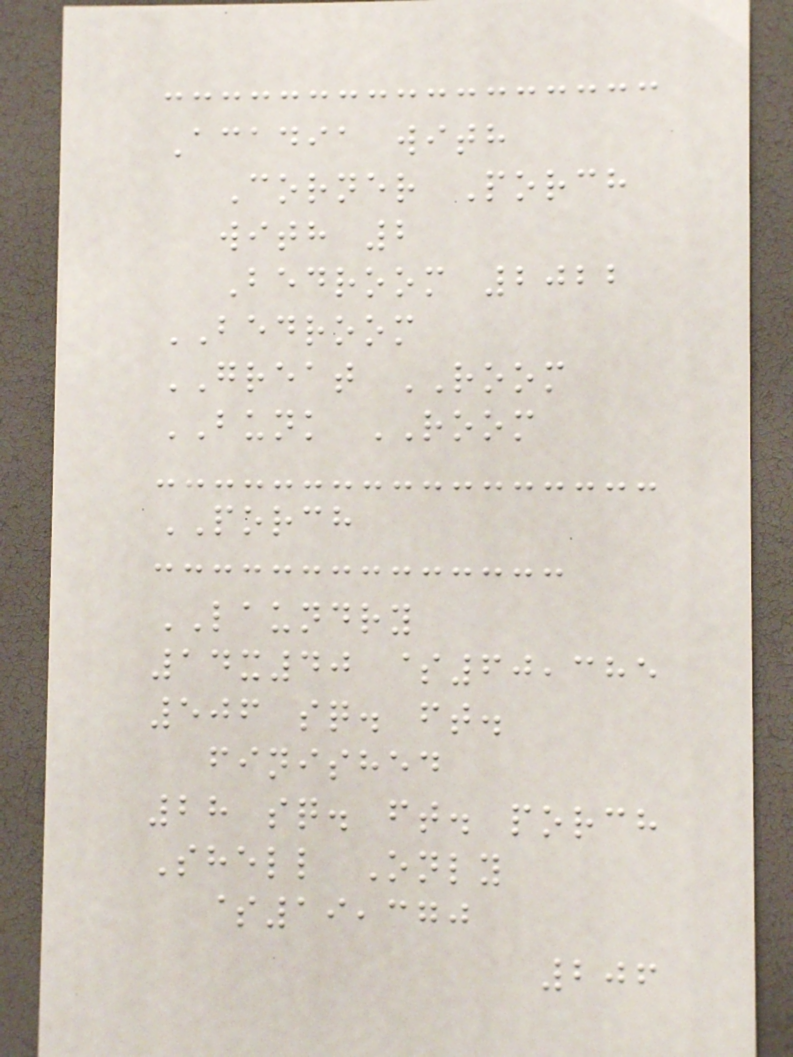Acadia with
Corner Porch
with 2
Bedroom 2022
BEDROOM
GREAT ROOM
BUNK ROOM
PORCH
LAUNDRY
14x40 $60,385
506 sq. ft.
finished
28 sq. ft. porch
Shell Only
$19,370
206
